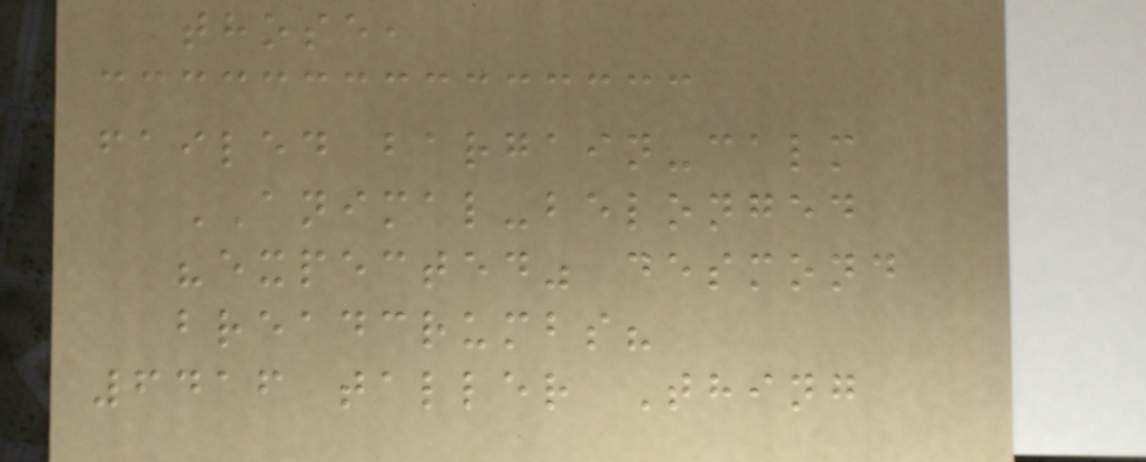those,
failed bargain-calm
ANIMAL-belonged
"expected" desmond
breadcrumbs?
6416 taller Thing
